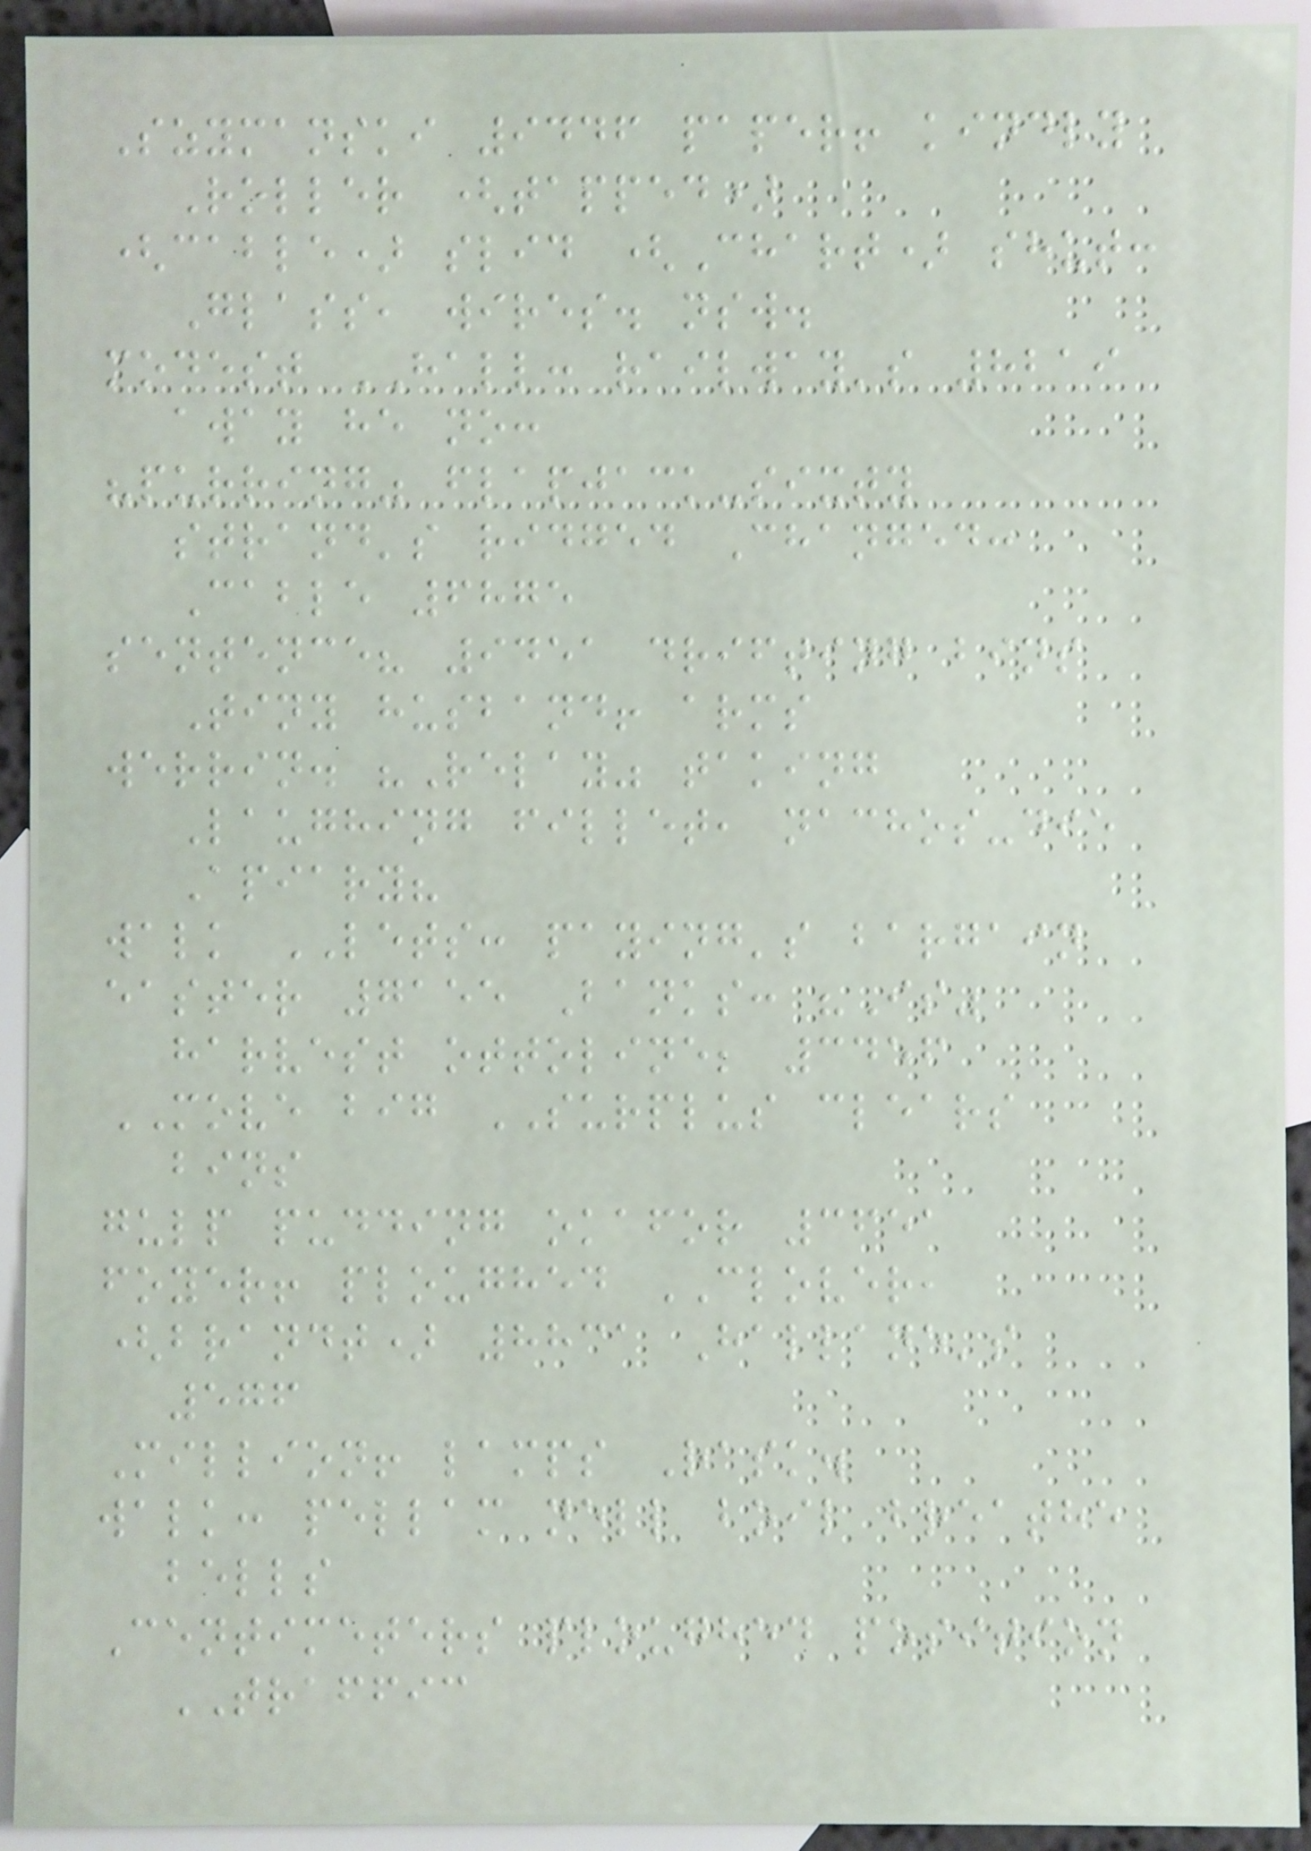Szymanski 9446 paper! kindly
Roller (tapped)
(cable) slid (Chart) shut:
Glass, wires. nsw.
modest HALL: railway's 8219
away he no:
"purring" flapjack-sixty
strand's ridged Changed:
Cable 6875
sentence? 9451 drifting bins
Tiny husband! arms
werrin. "Relay" taking
Laughing fillet, nachos-die
Apiary?
walk LETS: paying's bargain
easter 7155 Banks: "Is"
harvest ottoline; 3456
MOVE big SURPLUS clears
bins
gulp pudding okafor 3651
foyer! ploughed CLOVER,
(brandt) 8831 Hallane's
576
Million! lamps Rask.
walk: pellam nell boil breathe
bells
Centimeters ploughed position
TRAFFIC
